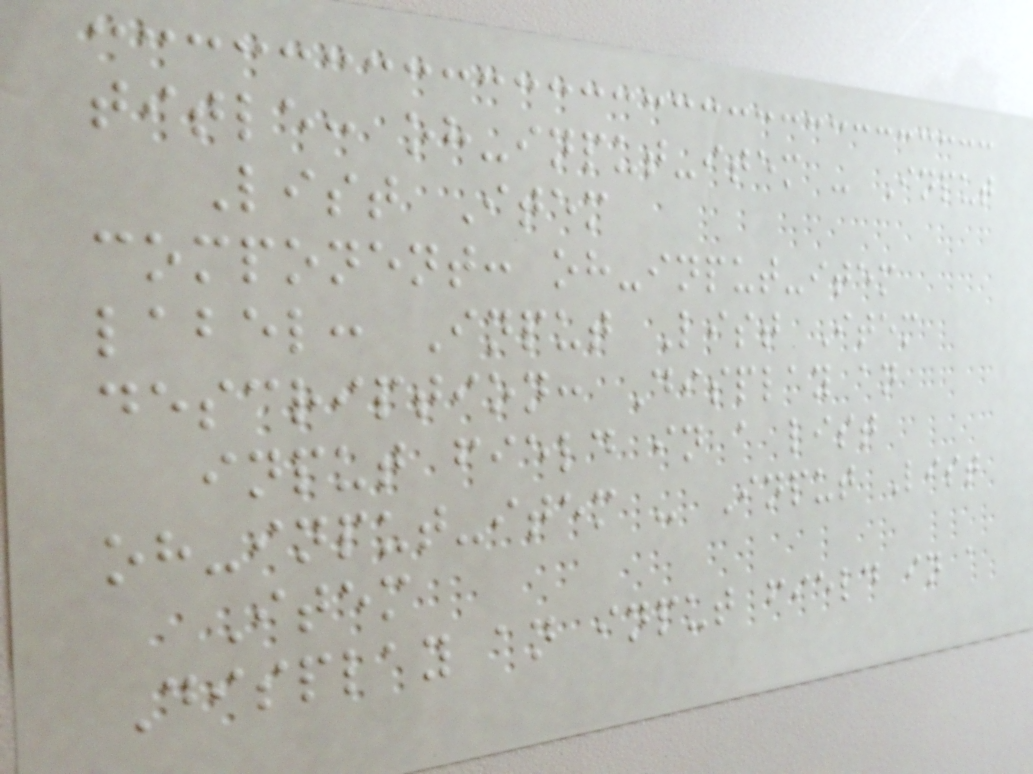title: oh-input-item - Input
List Item
component: oh-input-item
label: Input List Item
description: Display an
input field in a list
oh-input-item - Input List
Item
Display an input field in a
